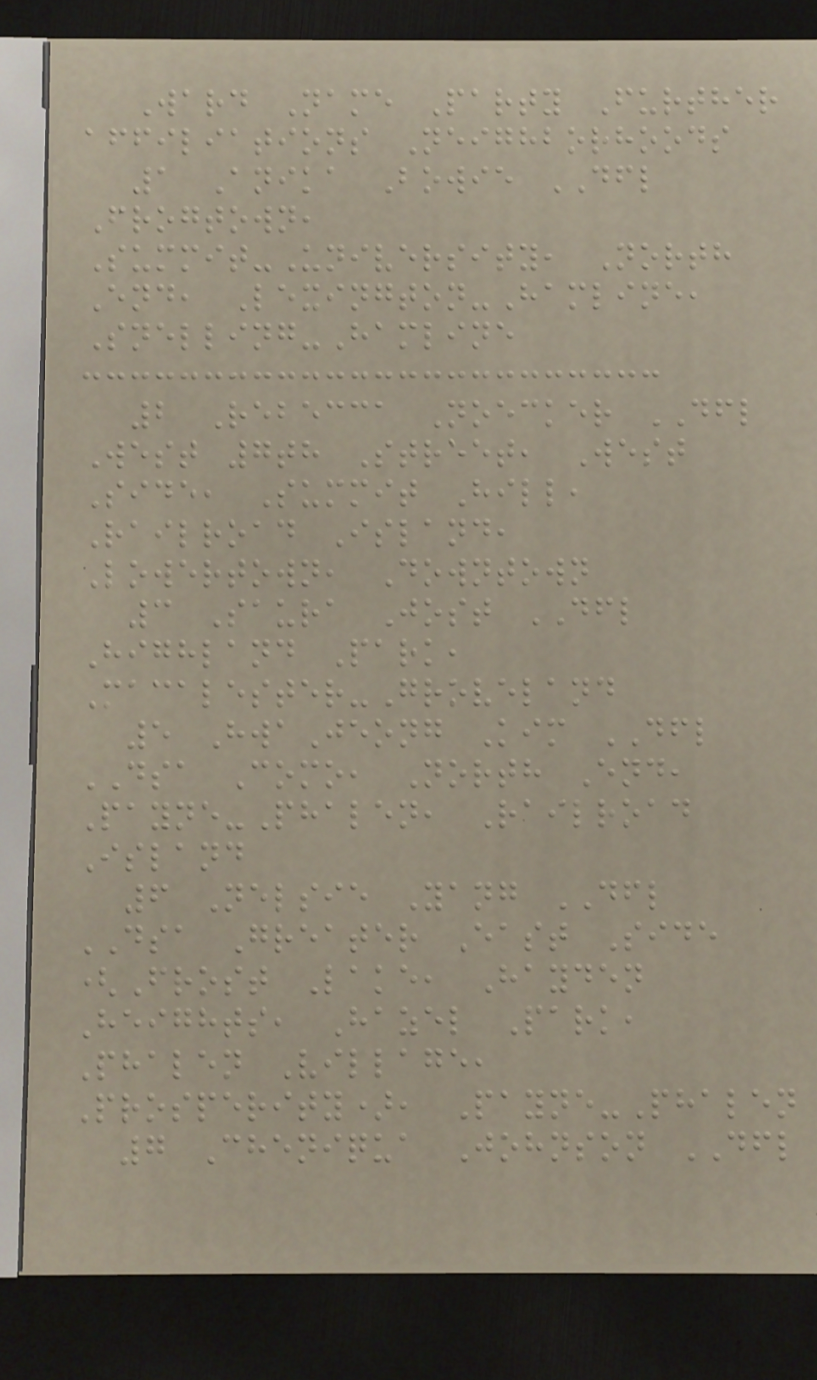Ward Name Party Further
affiliations Neighborhoods
1 Anika Bowie DFL
Frogtown,
Summit-University, North
End, Lexington-Hamline,
Snelling-Hamline
2 Rebecca Noecker DFL
West 7th Street, West
Side, Summit Hill,
Railroad Island,
Lowertown, Downtown
3 Saura Jost DFL
Highland Park,
Macalester-Groveland
5 HwaJeong Kim DFL
DSA Como, North End,
Payne-Phalen, Railroad
Island
6 Nelsie Yang DFL
DSA Greater East Side
(Frost Lake, Hayden
Heights, Hazel Park,
Phalen Village,
Prosperity), Payne-Phalen
7 Cheniqua Johnson DFL
